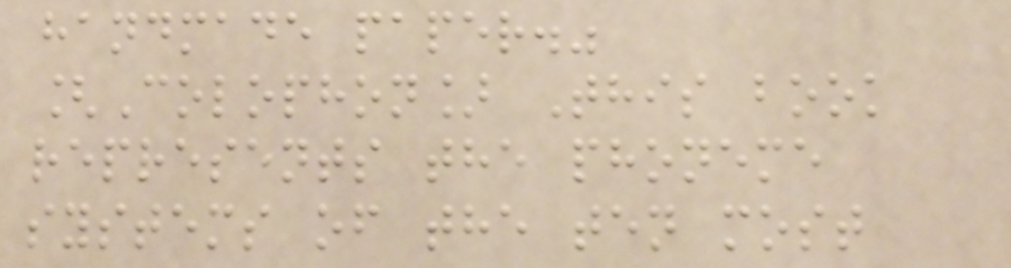handmade paper."
[Colophon] This book
represents the phoneme
systems of the ten most
